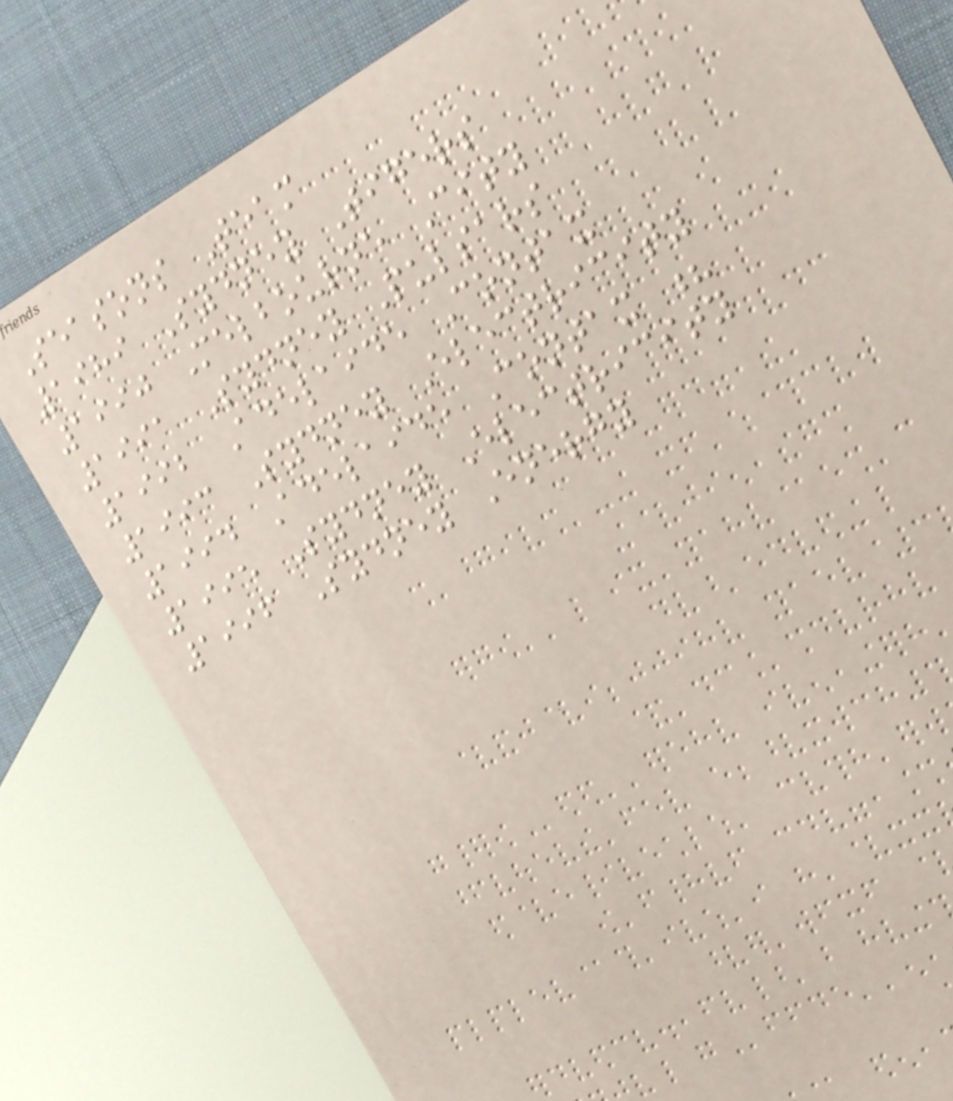Seasons Team
1989 Sydney Tigers
1990 Melbourne City
1991 Sydney Pulsars
1992 Adelaide Contax
1993 Sydney Electricity
1994 Adelaide Contax ?
1995 Sydney Electricity
1996 Sydney Energy
